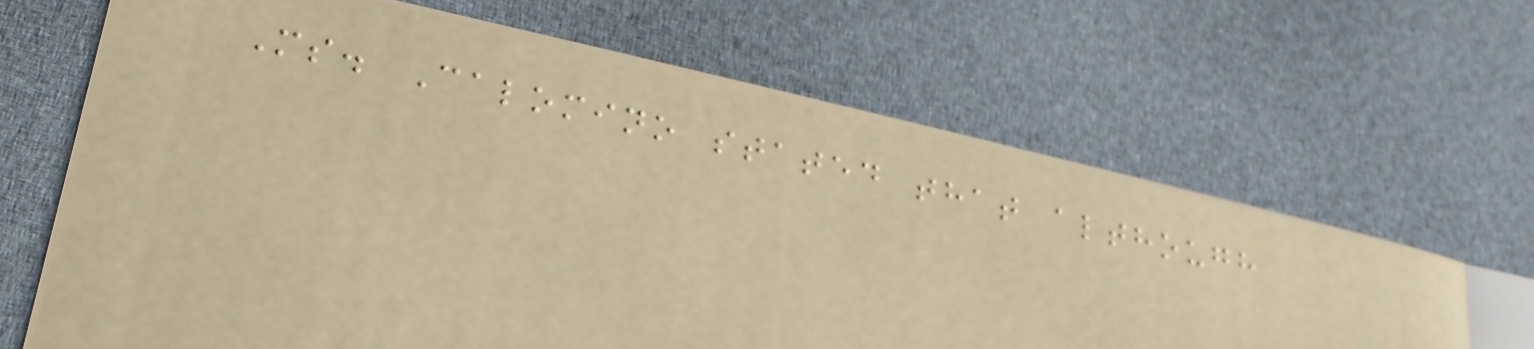Ms. Calomino stated that although
